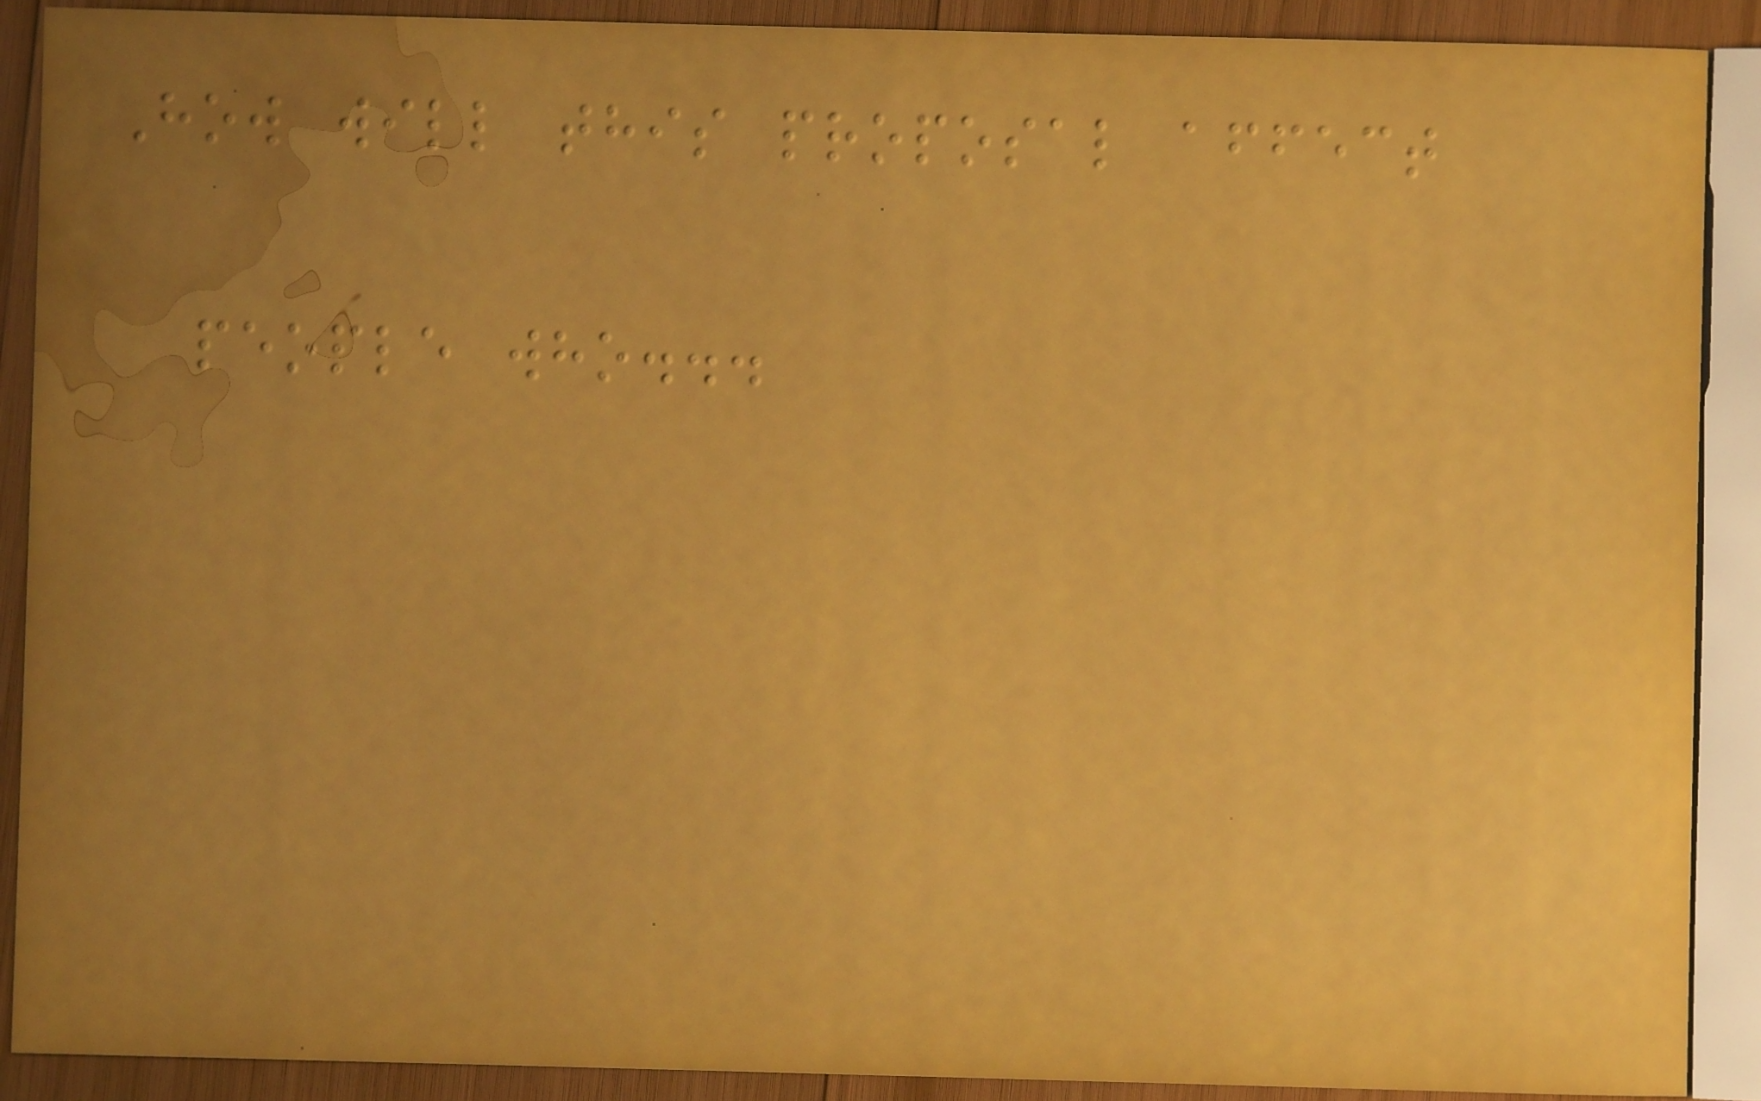How will this proposal affect
people who...
